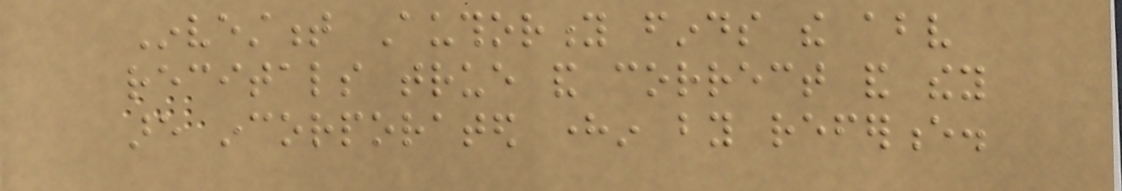Investment Authority finds the above
recitals true and correct and they
are incorporated herein by reference.
